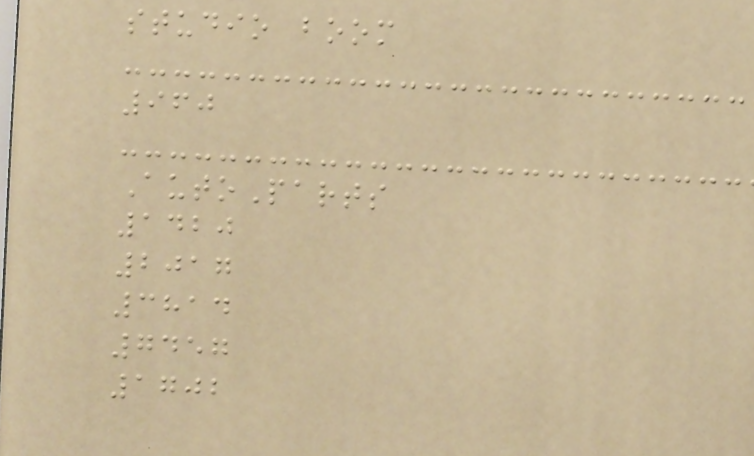studio boom
960
AutoParts
1420
2017
3814
7457
1702
